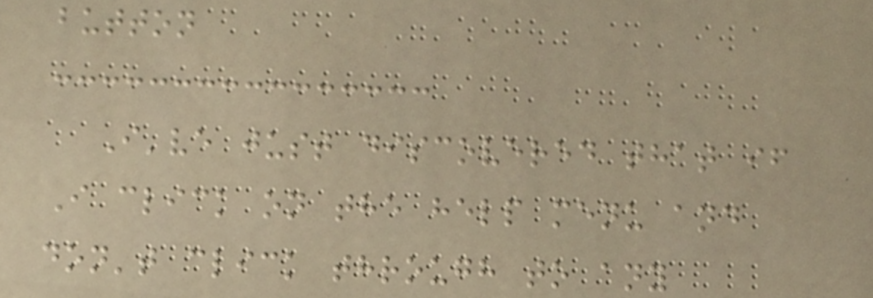button
I've just discovered that if
I click on the help menu and
don't click through to any
